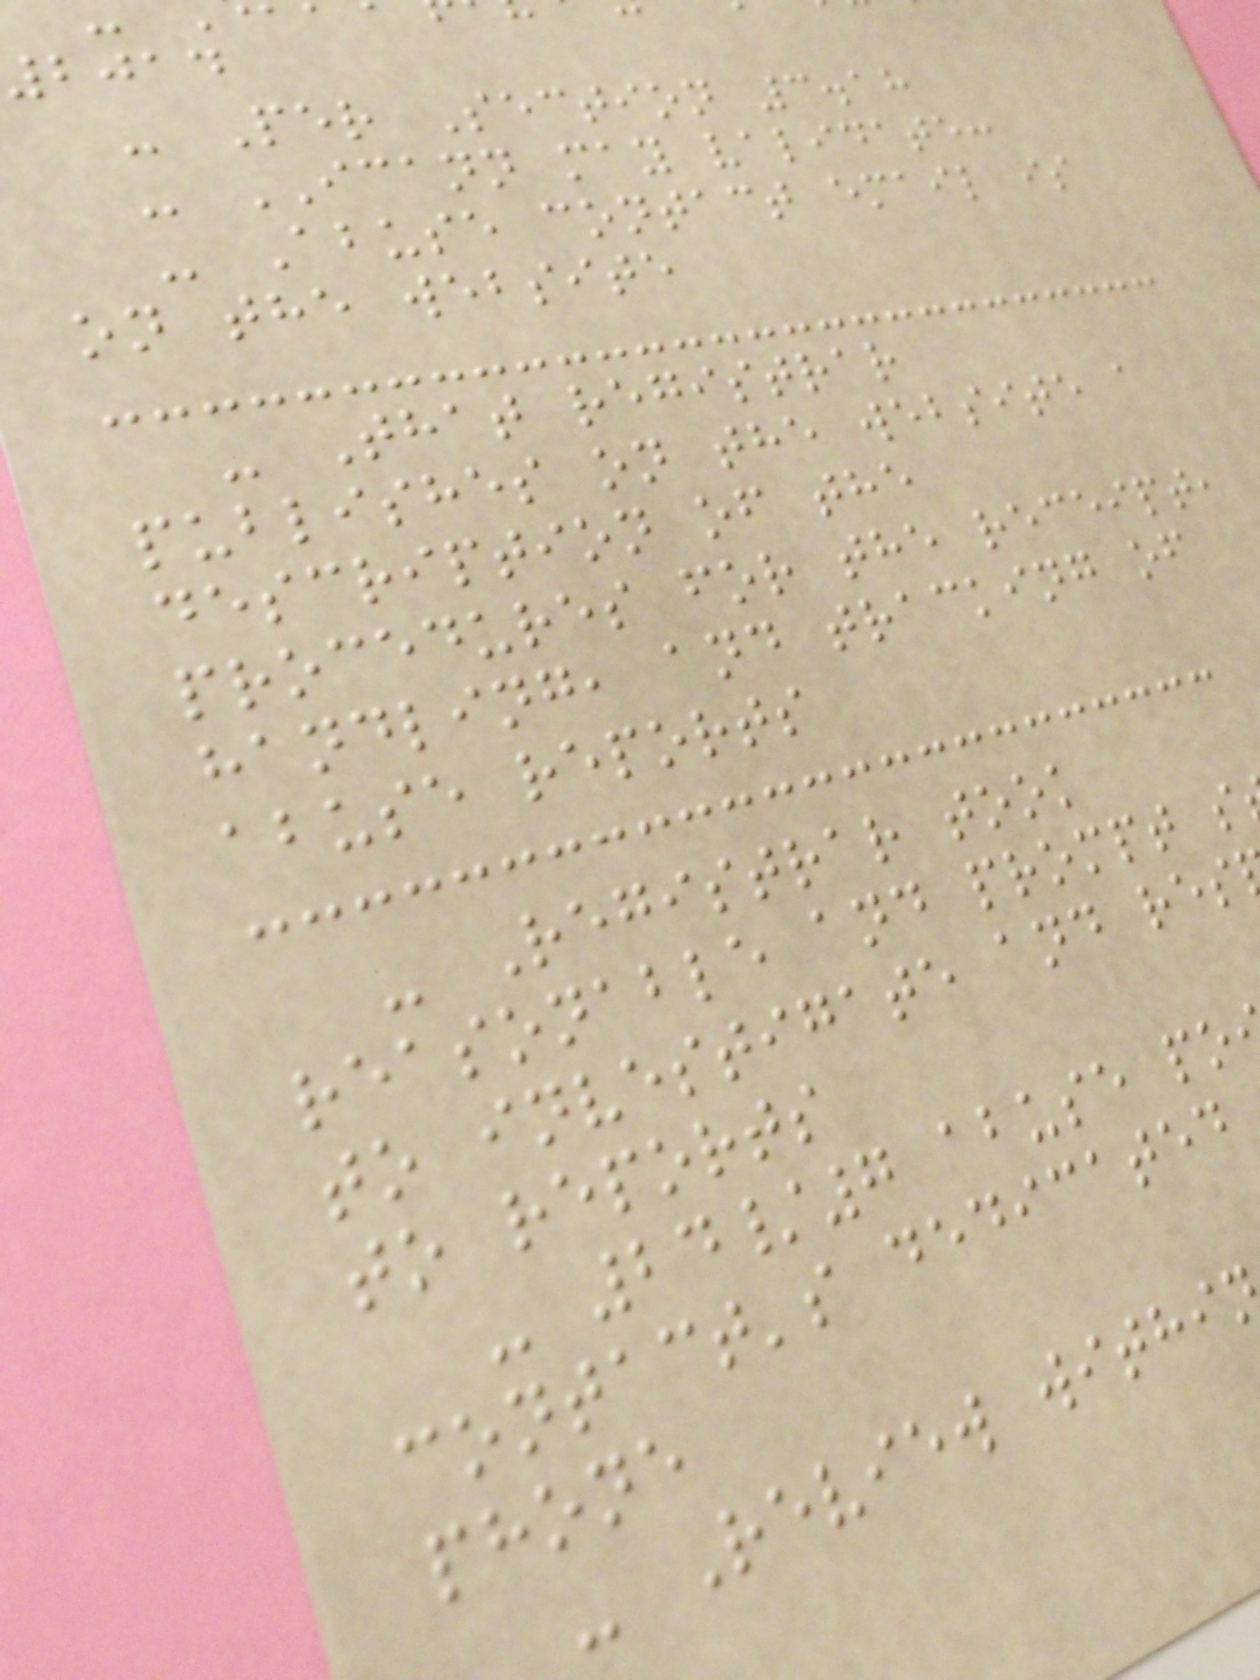bjad
- Per Section 3.18
- ICANN may validate:
- Abuse contact email is
on the website
- That registrar
publishes on the website a
description of the
procedures for the receipt,
handling, and tracking of
abuse reports
- Registrar took
reasonable and prompt s
to investigate and res
to reports
- 24/7 abuse po
contact's dedicated
phone
- Review withi
